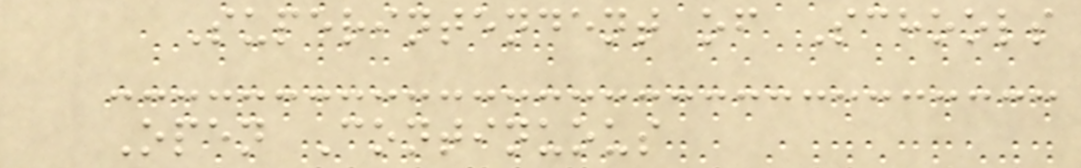Superintendent of Schools
Open Continuous
